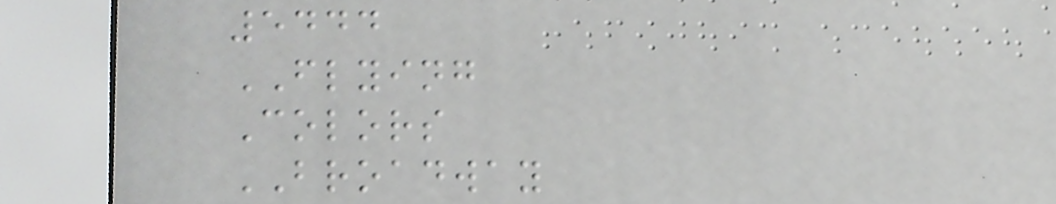5444
FLYING
Colors
BROADWAY
